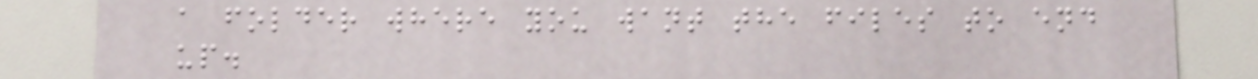a folder where you want the files to end
up.
